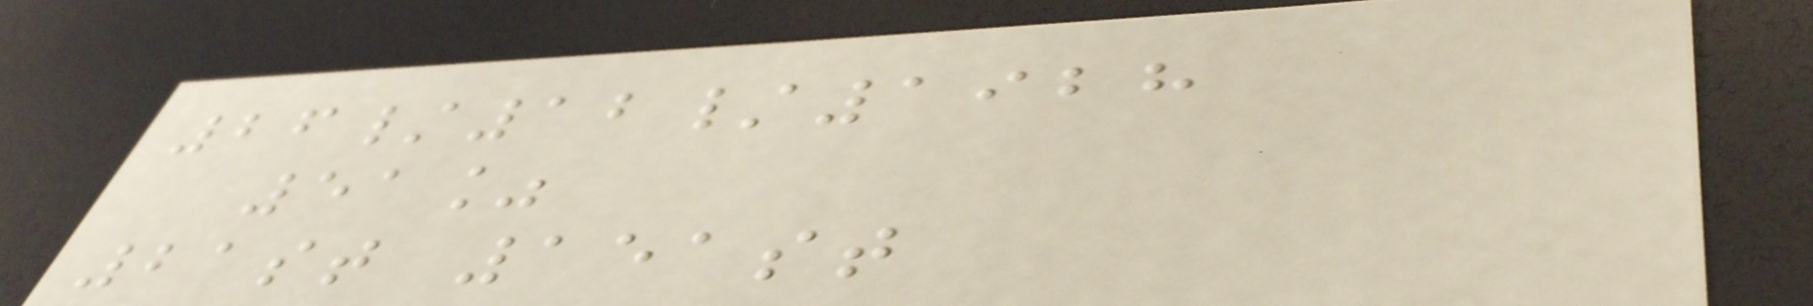26/12/1928
51%
21st 151st
